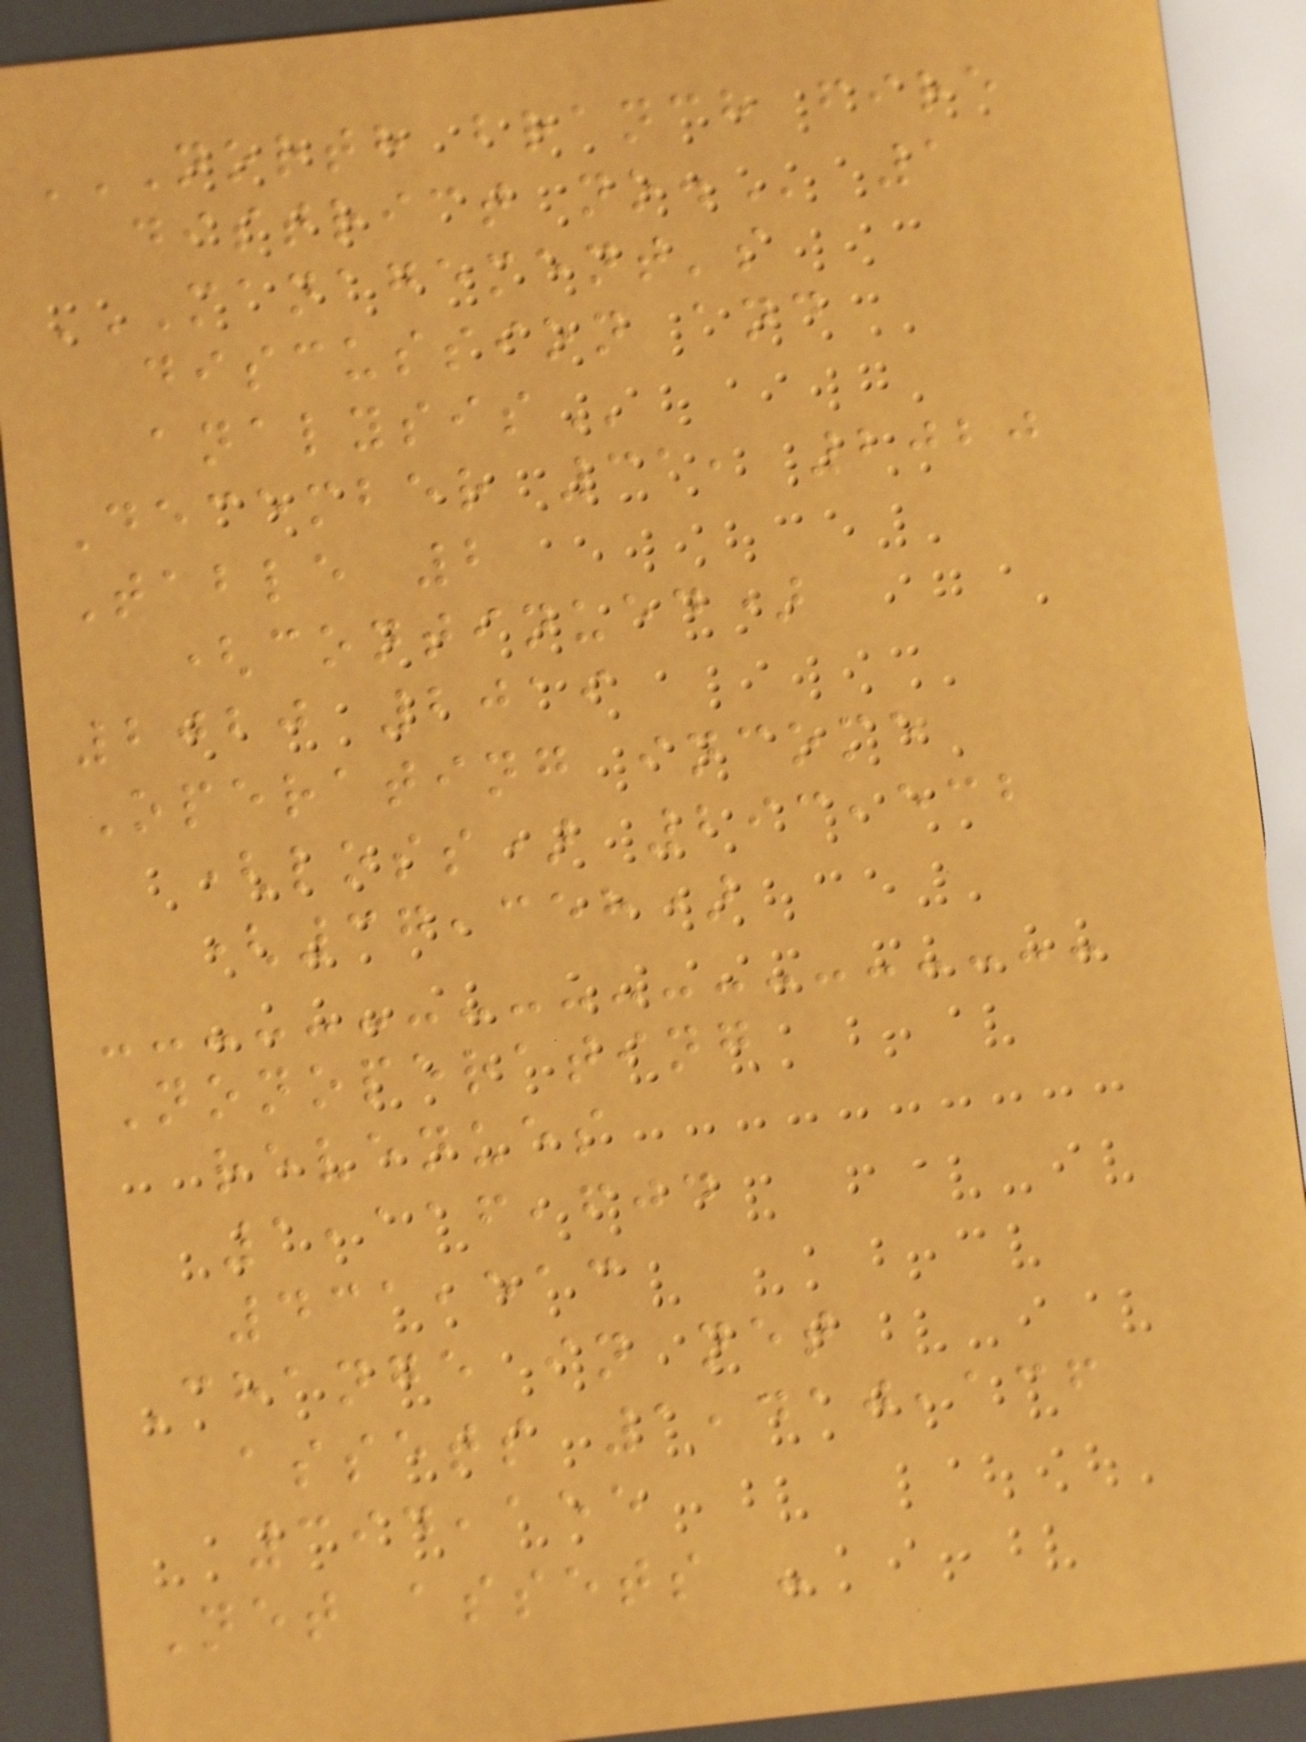NORTH BRANCH FIRE
DISTRICT NO. 1
MANAGEMENT'S
DISCUSSION AND
ANALYSIS
December 31, 2020
Table 2
(continued)
2020 2019
Operating income
(loss) 293,532
(37,358)
Nonoperating
revenues
1,116,604
431,513
Change in net
assets 1,410,136
394,155
Net assets -
